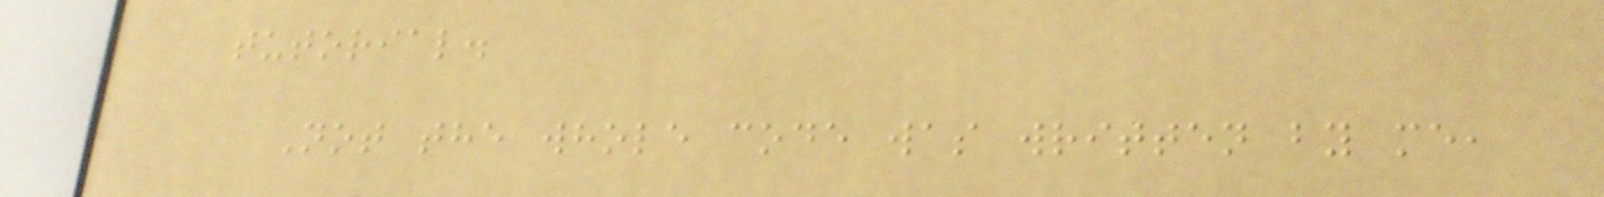tutorial.
Not the whole code was written by me,
